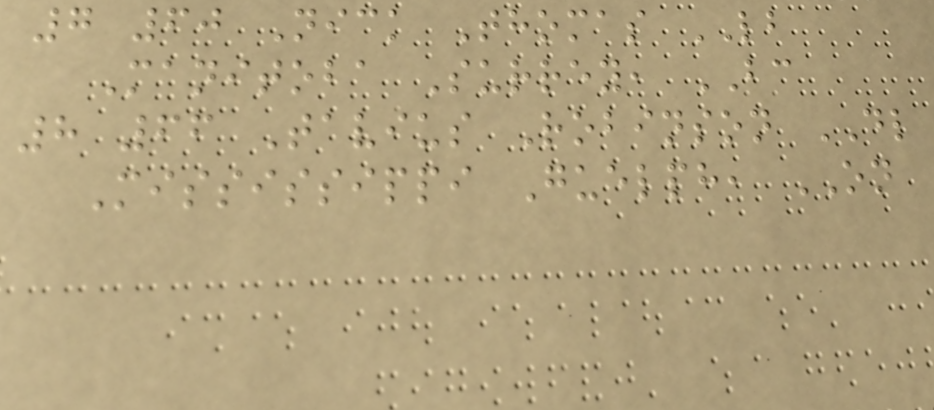7 60 Nick Thomas LB
Manitoba Surrey, BC
8 66 Tavius Robinson DL
Mississippi Guelph, ON
